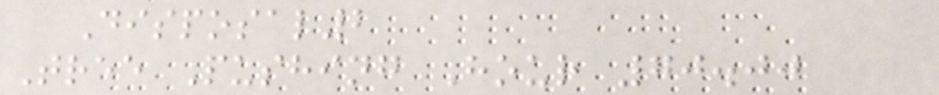Disposal2
Tree Pushing Hour 70.00
